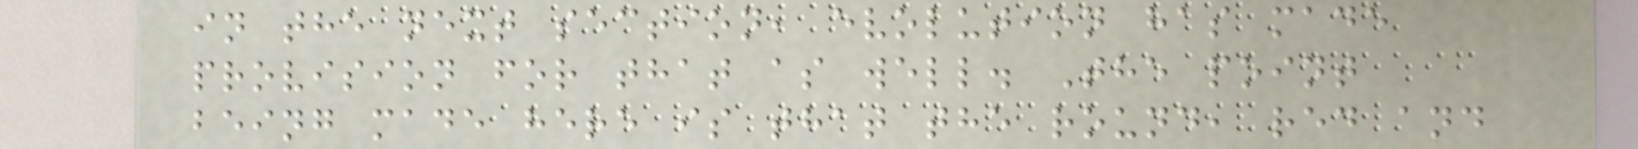in the next section, evolution has made
provision for that as well. The point
being made here is that the round, red and
